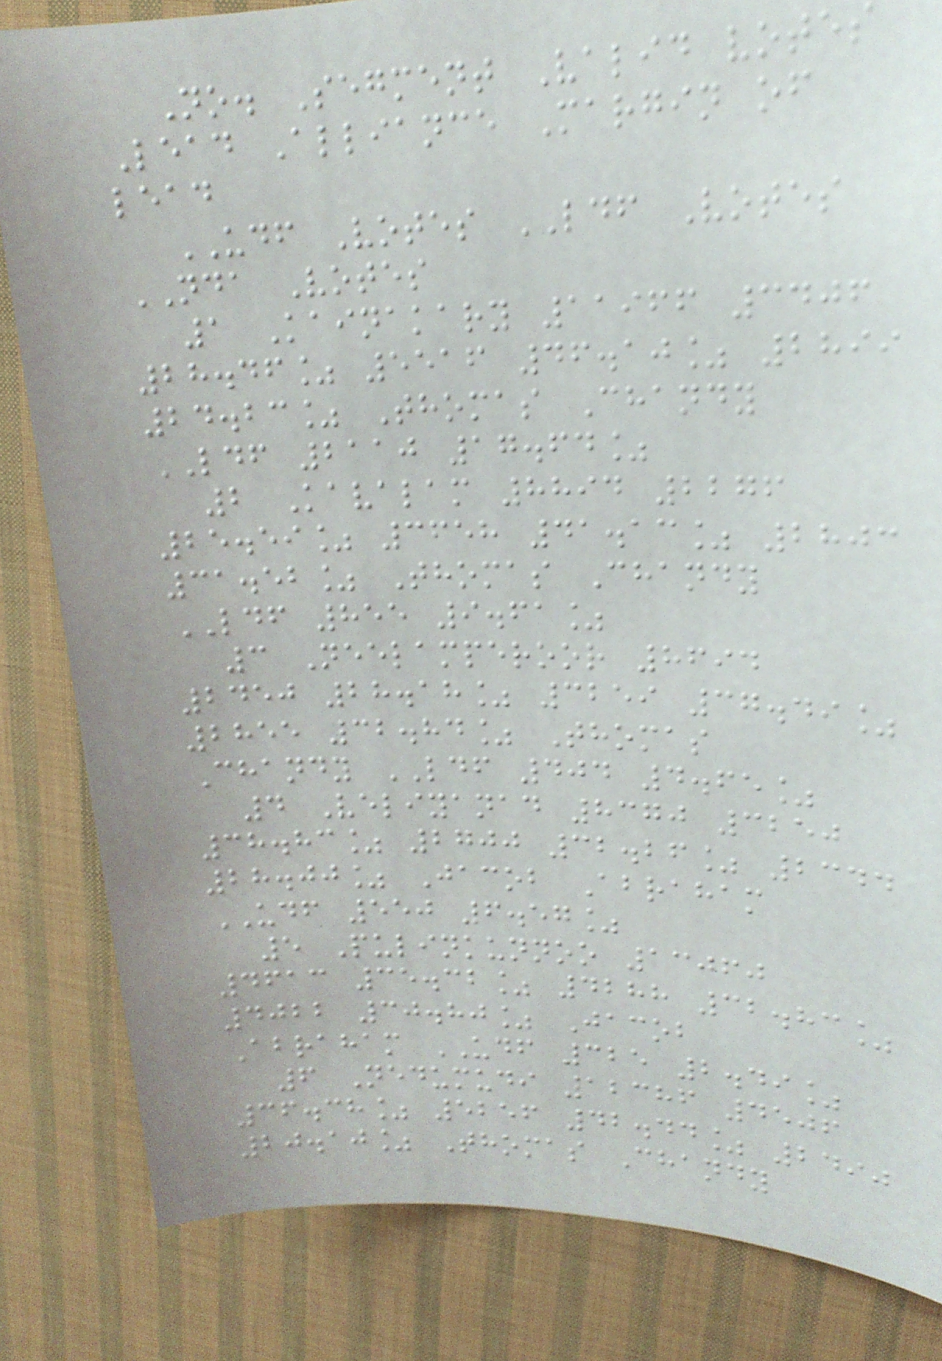No. Segment Valid votes
Lead Alliance Margin of
lead
UDF Votes LDF Votes
NDA Votes
1 Kainakary 11966 3406
28.46% 5516 46.10% 2899
24.23% Thomas Chandy
LDF 2110 17.64%
2 Kavalam 8894 2276
25.59% 3658 41.13% 2803
31.52% Thomas Chandy
LDF 855 9.61%
3 Neelamperoor 8694
2450 28.18% 3259 37.49%
2855 32.84% Thomas
Chandy LDF 404 4.65%
4 Veliyanad 8370 3250
38.83% 2700 32.26% 2344
28.00% Jacob Abraham
UDF 550 6.57%
5 Pulinkunnoo 13060
4613 35.32% 4288 32.83%
4022 30.80% Jacob
Abraham UDF 325 2.49%
6 Nedumudi 12386 4506
36.38% 5256 42.44% 2490
20.10% Thomas Chandy
